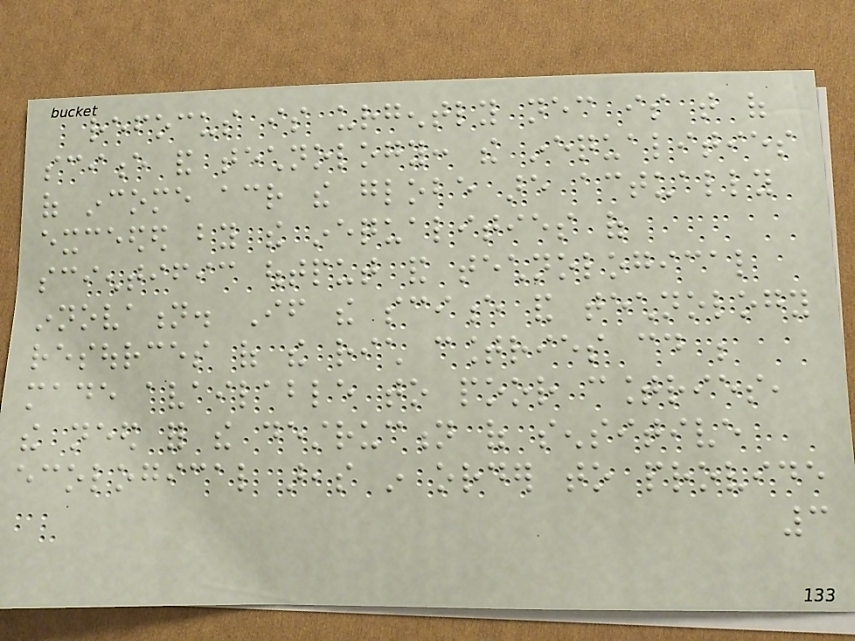refocus is urgently necessary is that of
science and technology: the inequalities
of income across the globe are actually
exceeded by the inequalities of
scientific output and technological
innovation. If the science and technology
resources of the rich countries could be
made available to poor countries,
the need for the destruction of sensitive
ecological areas in order to provide
3
